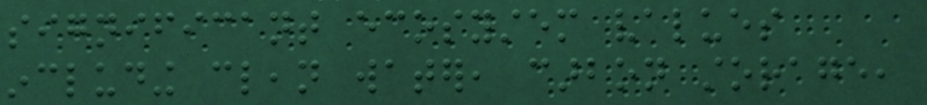significant ecosystem values
including clean water, carbon storage,
